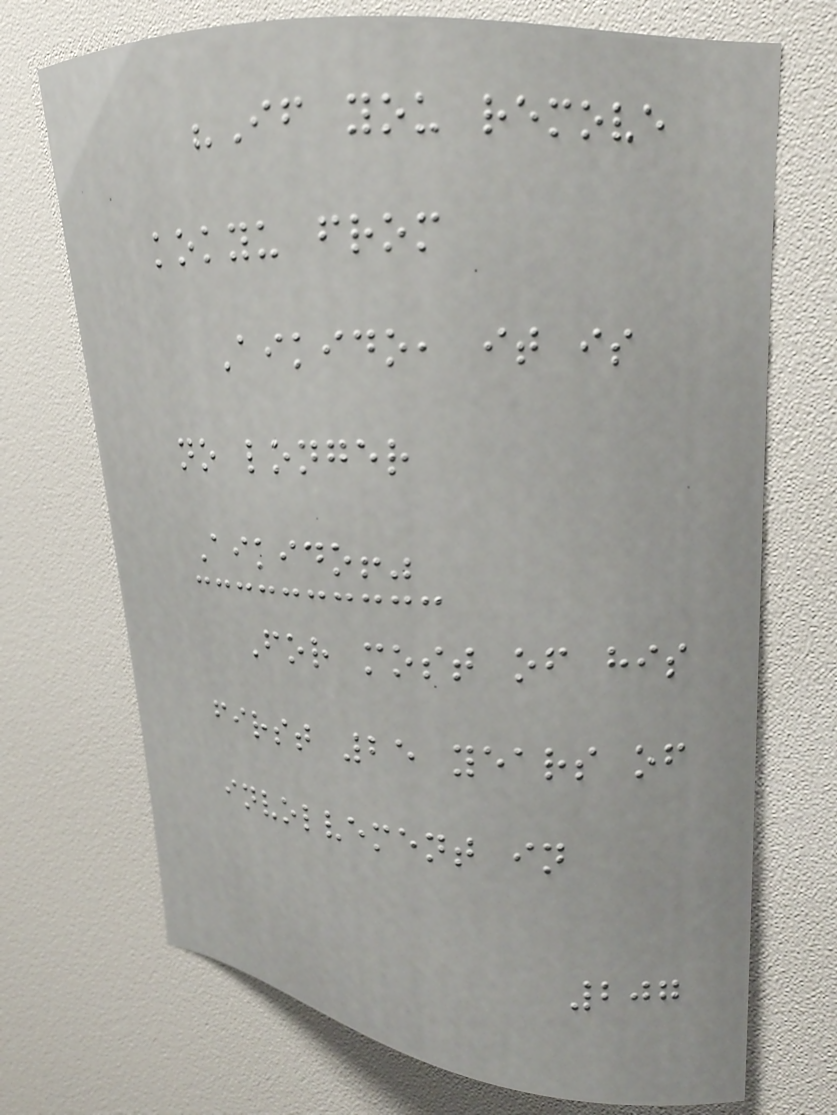"If you remove
kokyu from
Aikido, it is
no longer
Aikido!"
For most of his
first 25 years of
involvement in
207
